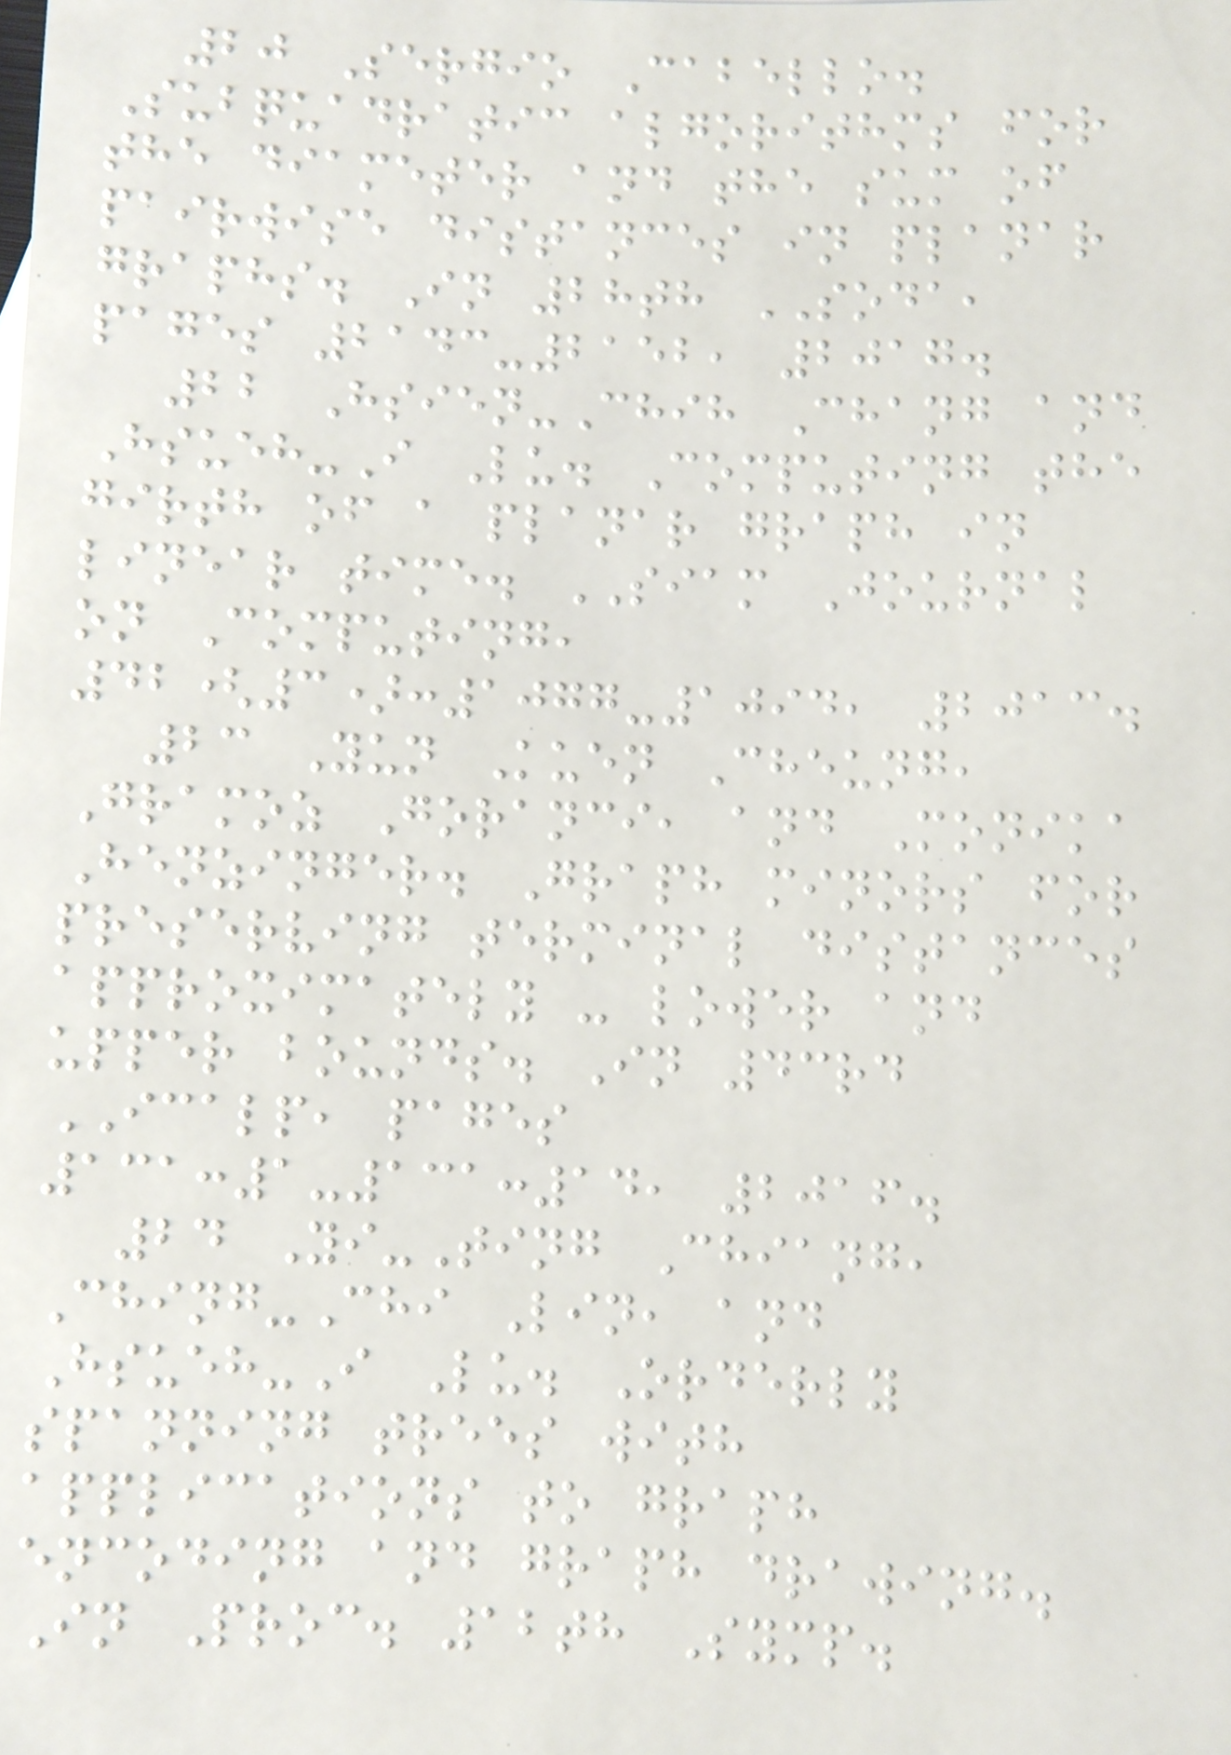20 Sergio Cabello.
Subquadratic algorithms for
the diameter and the sum of
pairwise distances in planar
graphs. In 28th SODA,
pages 2143-2152, 2017.
22 Hsien-Chih Chang and
Hsueh-I Lu. Computing the
girth of a planar graph in
linear time. SIAM Journal
on Computing,
42(3):1077-1094, 2013.
23 Yun Kuen Cheung,
Gramoz Goranci, and Monika
Henzinger. Graph minors for
preserving terminal distances
approximately - lower and
upper bounds. In 43rd
ICALP, pages
131:1-131:14, 2016.
24 Yi-Ting Chiang,
Ching-Chi Lin, and
Hsueh-I Lu. Orderly
spanning trees with
applications to graph
encoding and graph drawing.
In Proc. 12th Symp.
